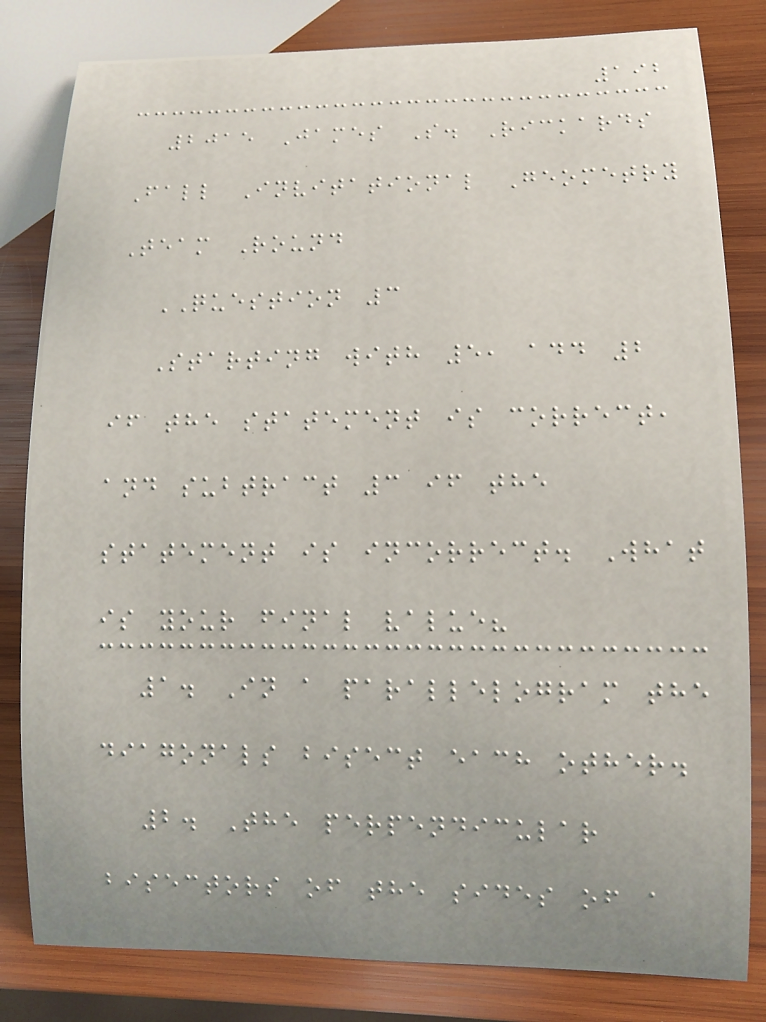192
2015 James S. Rickards
Fall Invitational Geometry
Team Round
QUESTION 3
Starting with 5, add 2
if the statement is correct,
and subtract 3 if the
statement is incorrect. What
is your final value?
1. In a parallelogram the
diagonals bisect each other.
2. The perpendicular
bisectors of the sides of a
